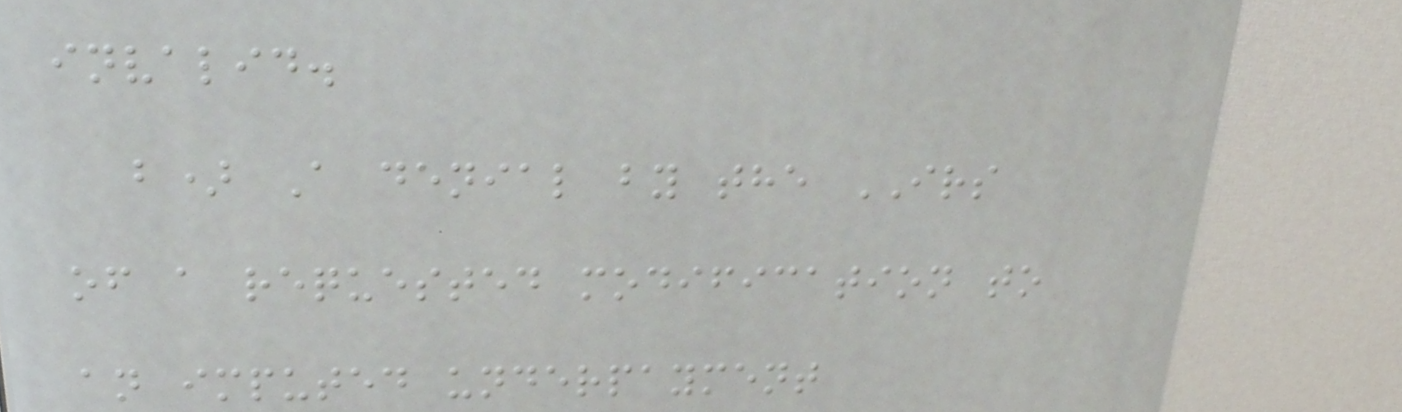invalid.
b) A denial by the IRS
of a requested modification to
an imputed underpayment
